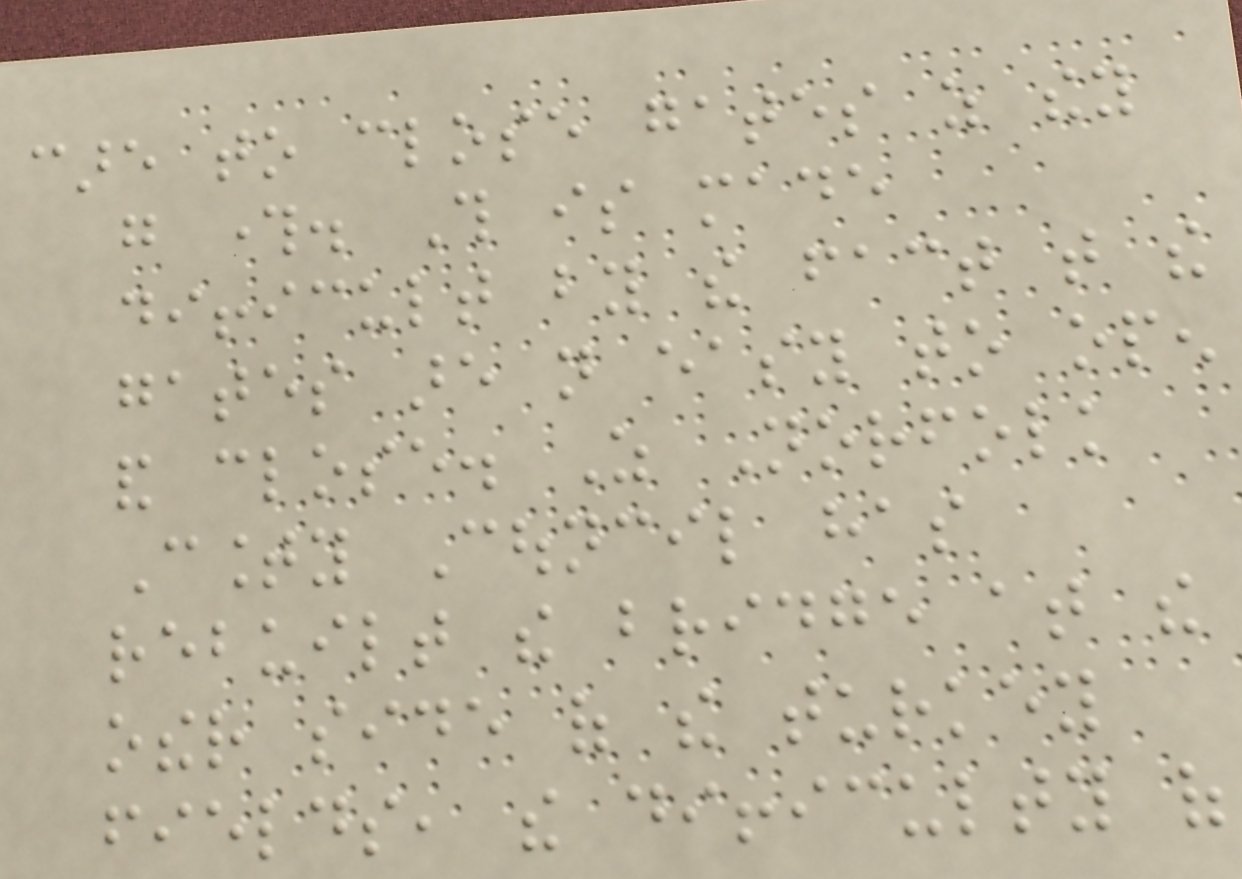care to close gates as they
go through. This is made
difficult by the fact that the
gates are not easy to open
and close. As Norfolk
County Council has
rebuilt the bridge at the
other side of the turkey
fields, the difficulty of
